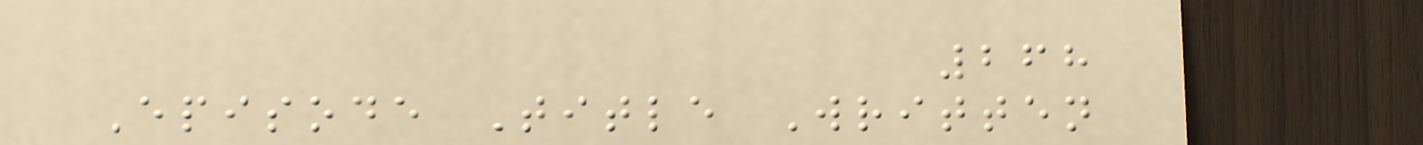268
Episode Title Written
